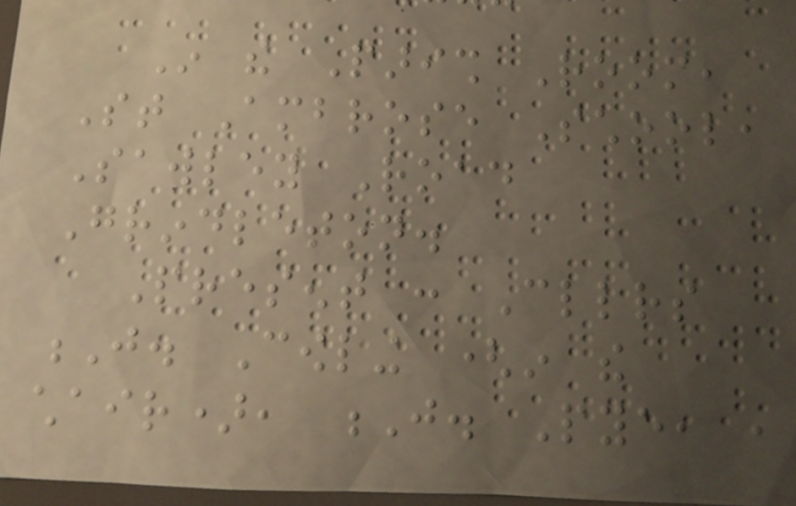In the Parish Room,
St Ambrose School,
Sawley Road
Grindleton.
Present : Cllrs
J. Cowling (in the
chair), J. Pye, ,
